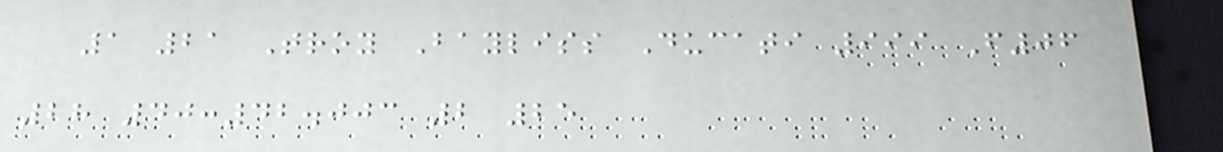1 21 Troy Bayliss Ducati 999 F06
28 40:42.003 2 25
